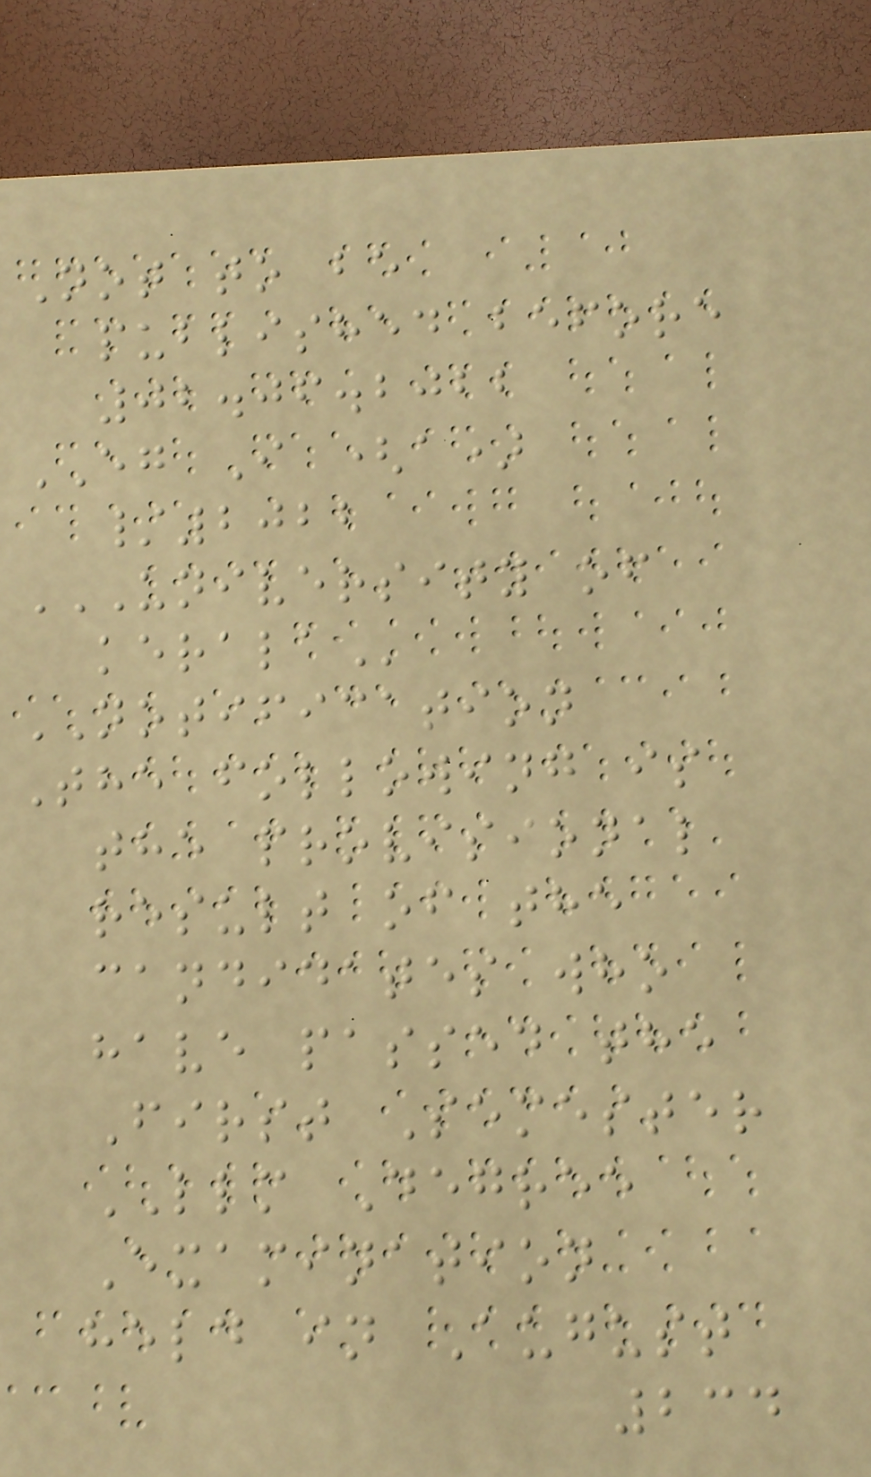Not to be
published before
02.06.2022
EG I (a)
/2022
UNIVERSITY OF
KERALA
NOTIFICATION
The following is
the provisional
result of the
candidates who
have passed the
First Semester
LLM Degree
Examination
held in August
234
